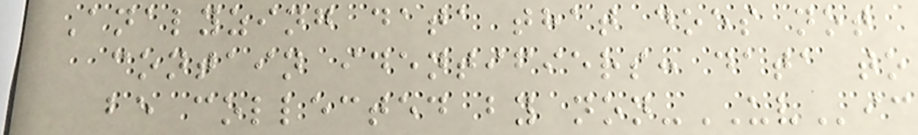Analyzing data that does not
contain identifiers: data to
be collected by non-UVic
